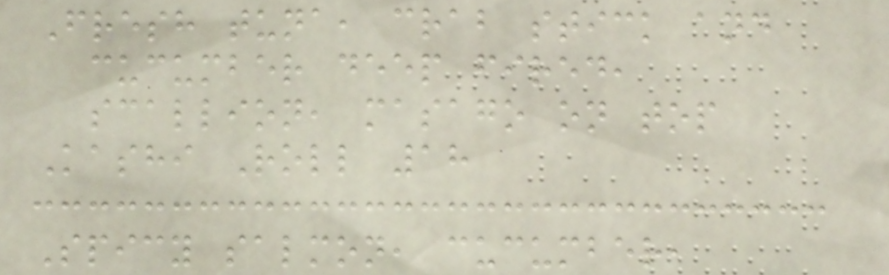Fresh tuna, crab stick and
cucumber deep fired,
scallion, masago on top
Kashi Roll 18
Spicy salmon, cucumber,
